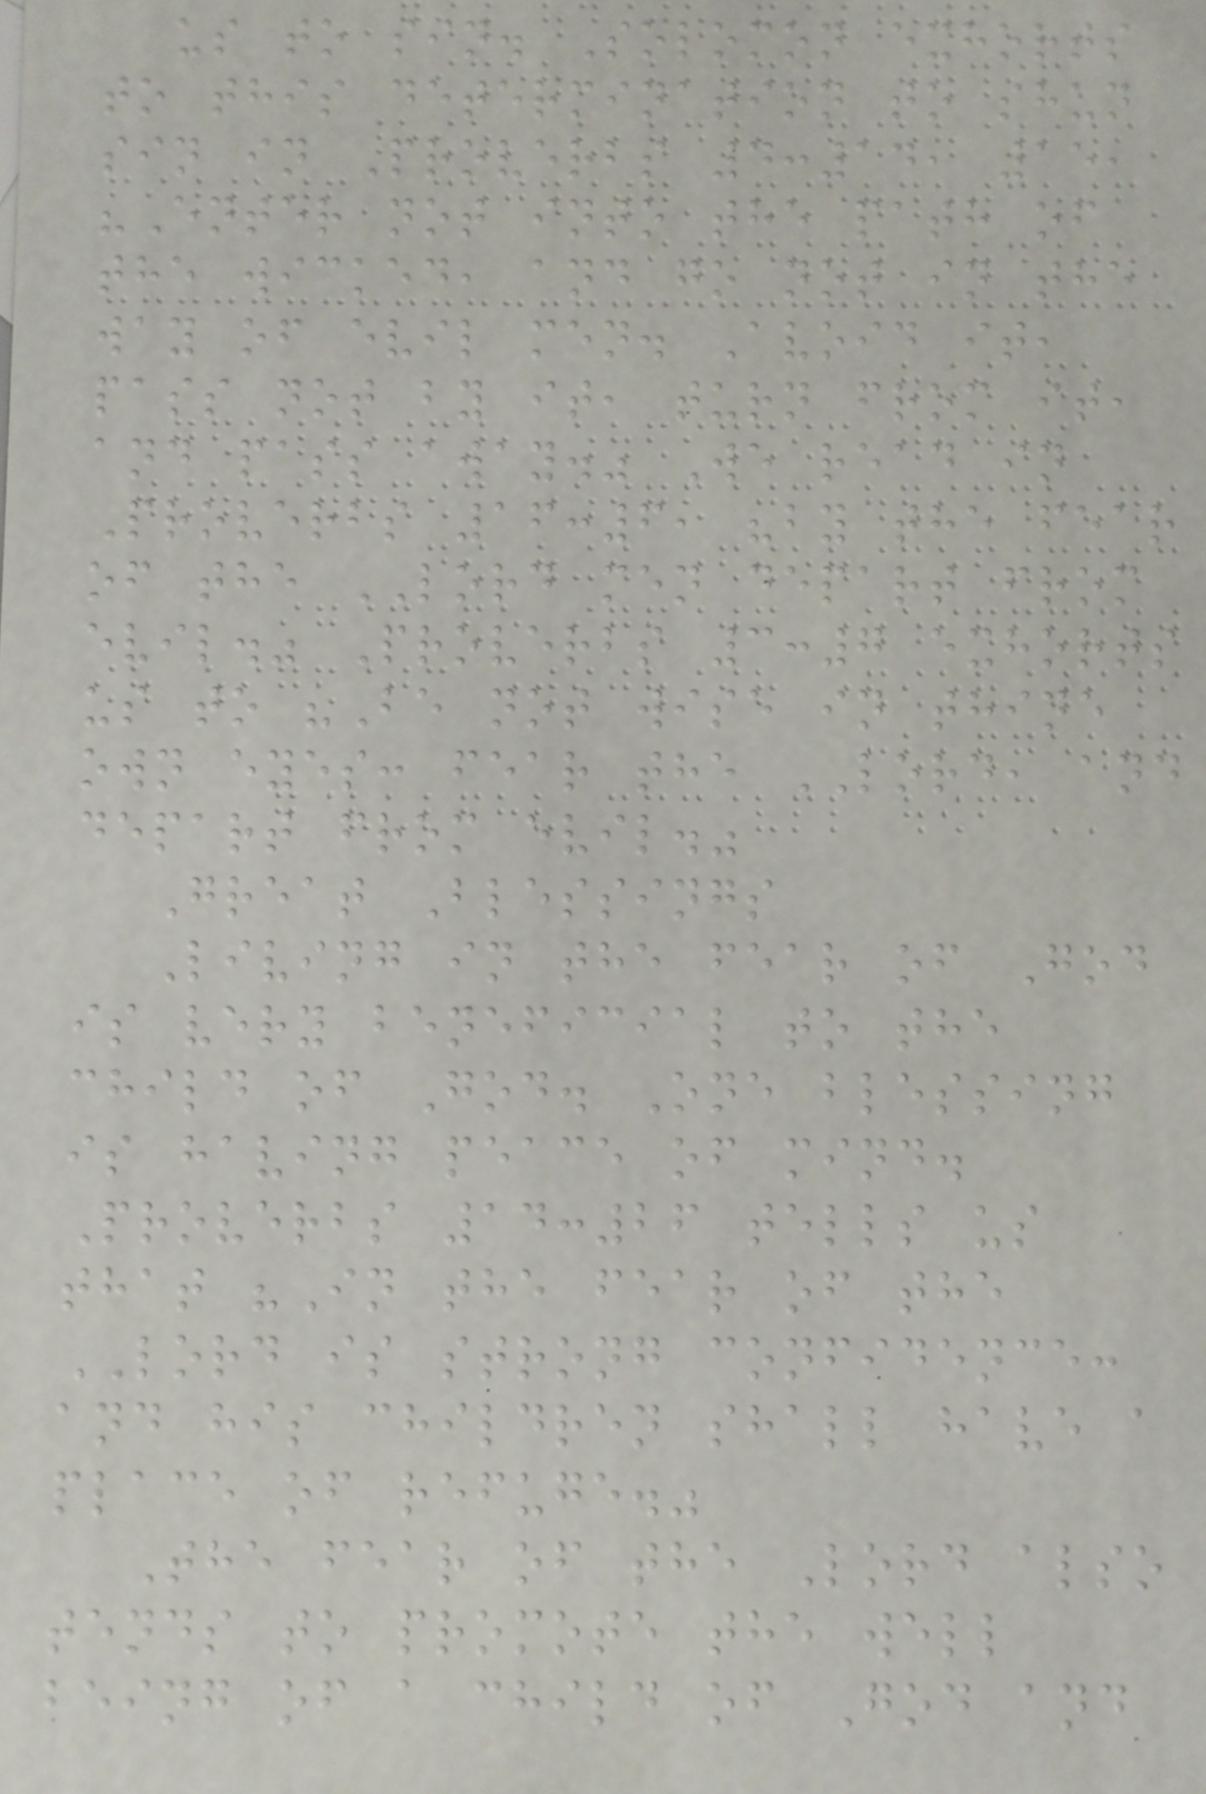us to sin. Solomon exhorts
to this determination to shun
sin in Proverbs 4:14, 15,
"Enter not into the path of
the wicked, and go not in the
way of evil men. Avoid it,
pass not by it, turn from it,
and pass away." We read in
Proverbs 16:6, "by the fear
of the LORD men depart from
evil." Proverbs 3:7 exhorts
us to "Be not wise in thine
own eyes: fear the LORD, and
depart from evil."
Great Blessings
Living in the fear of God
is very beneficial to the
child of God. One blessing
is having peace of mind.
Proverbs 14:26 tells us
that "In the fear of the
LORD is strong confidence:
and his children shall have a
place of refuge."
The fear of the Lord also
tends to promote the well
being of a child of God and
